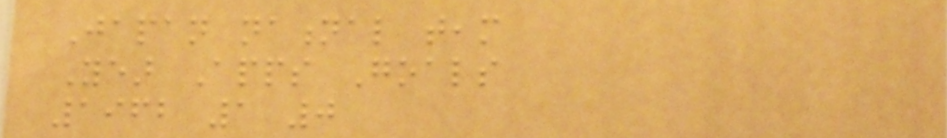Japan national team
Year Apps Goals
1962 1 0
